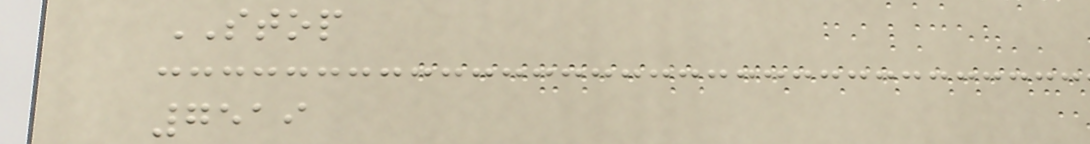STOP
7519
